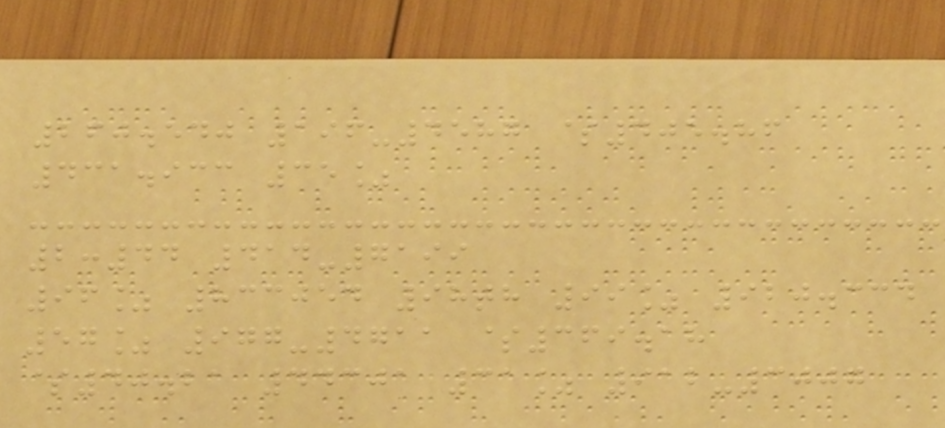260.540 196-4587 $405.86
431.933 35%
2:44 414-7199
96% 833054 98th 99% 920.334
57% 977-4711 $369.18
$40.21 44301 31% 912-3007
